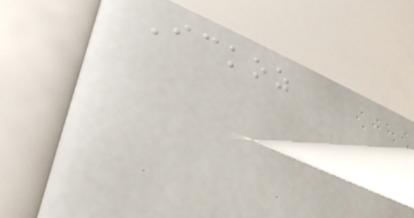Ickoz
